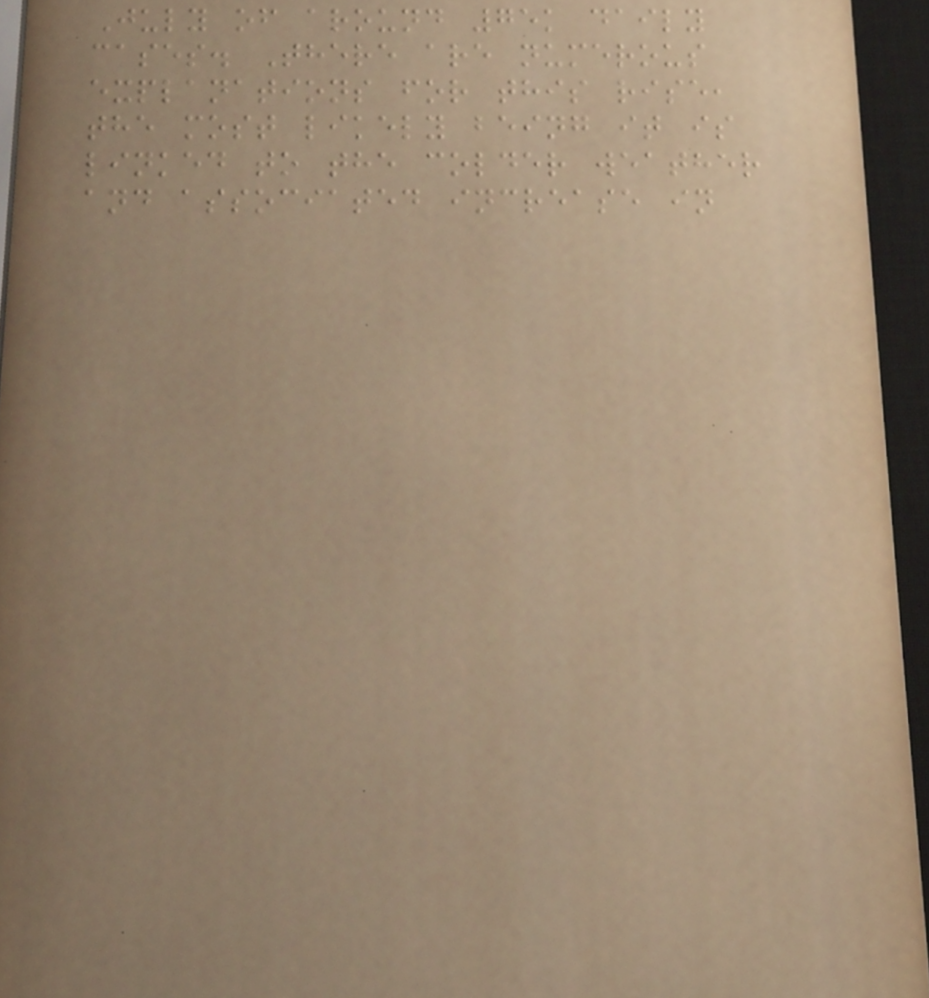July of around 75k daily
cases. There are numerous
explanations for this rise,
the most likely being it is
linked to the colder weather
and associated increase in
